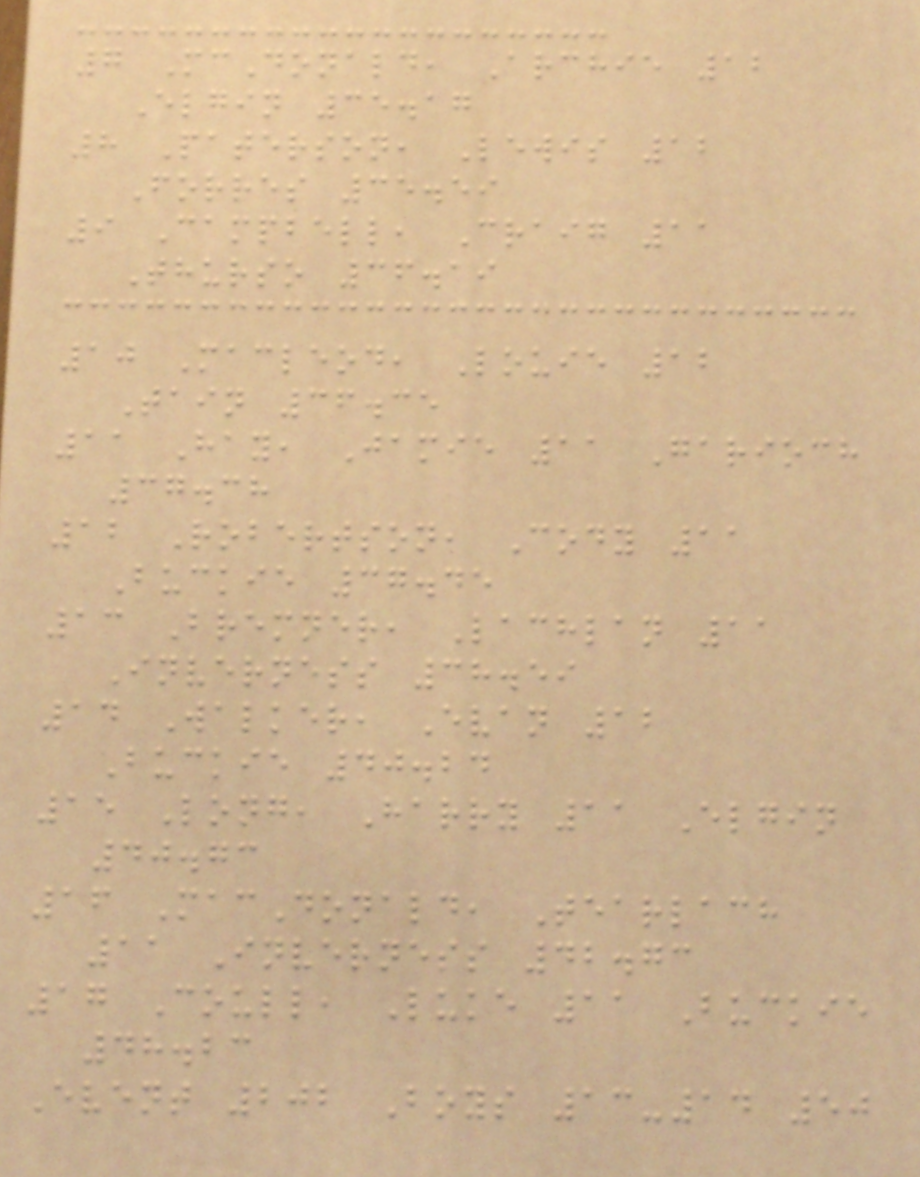7 McDonald, Archie 12
Elgin 35.17
8 Paterson, Lewis 12
Forres 35.59
9 Campbell, Craig 11
Thurso 36.19
10 Macleod, Louie 12
Tain 36.35
11 Hay, Jamie 11 Garioch
37.38
12 Robertson, Cody 11
Buckie 37.45
13 Bremner, Lachlan 11
Inverness 38.59
14 Walker, Evan 12
Buckie 40.24
15 Long, Harry 11 Elgin
40.73
16 MacDonald, Tearlach
11 Inverness 42.73
17 Coull, Luke 11 Buckie
48.23
Event 202 Boys 13-14 50
